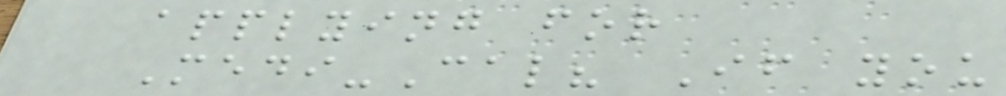applying for
Medi-Cal? If you
